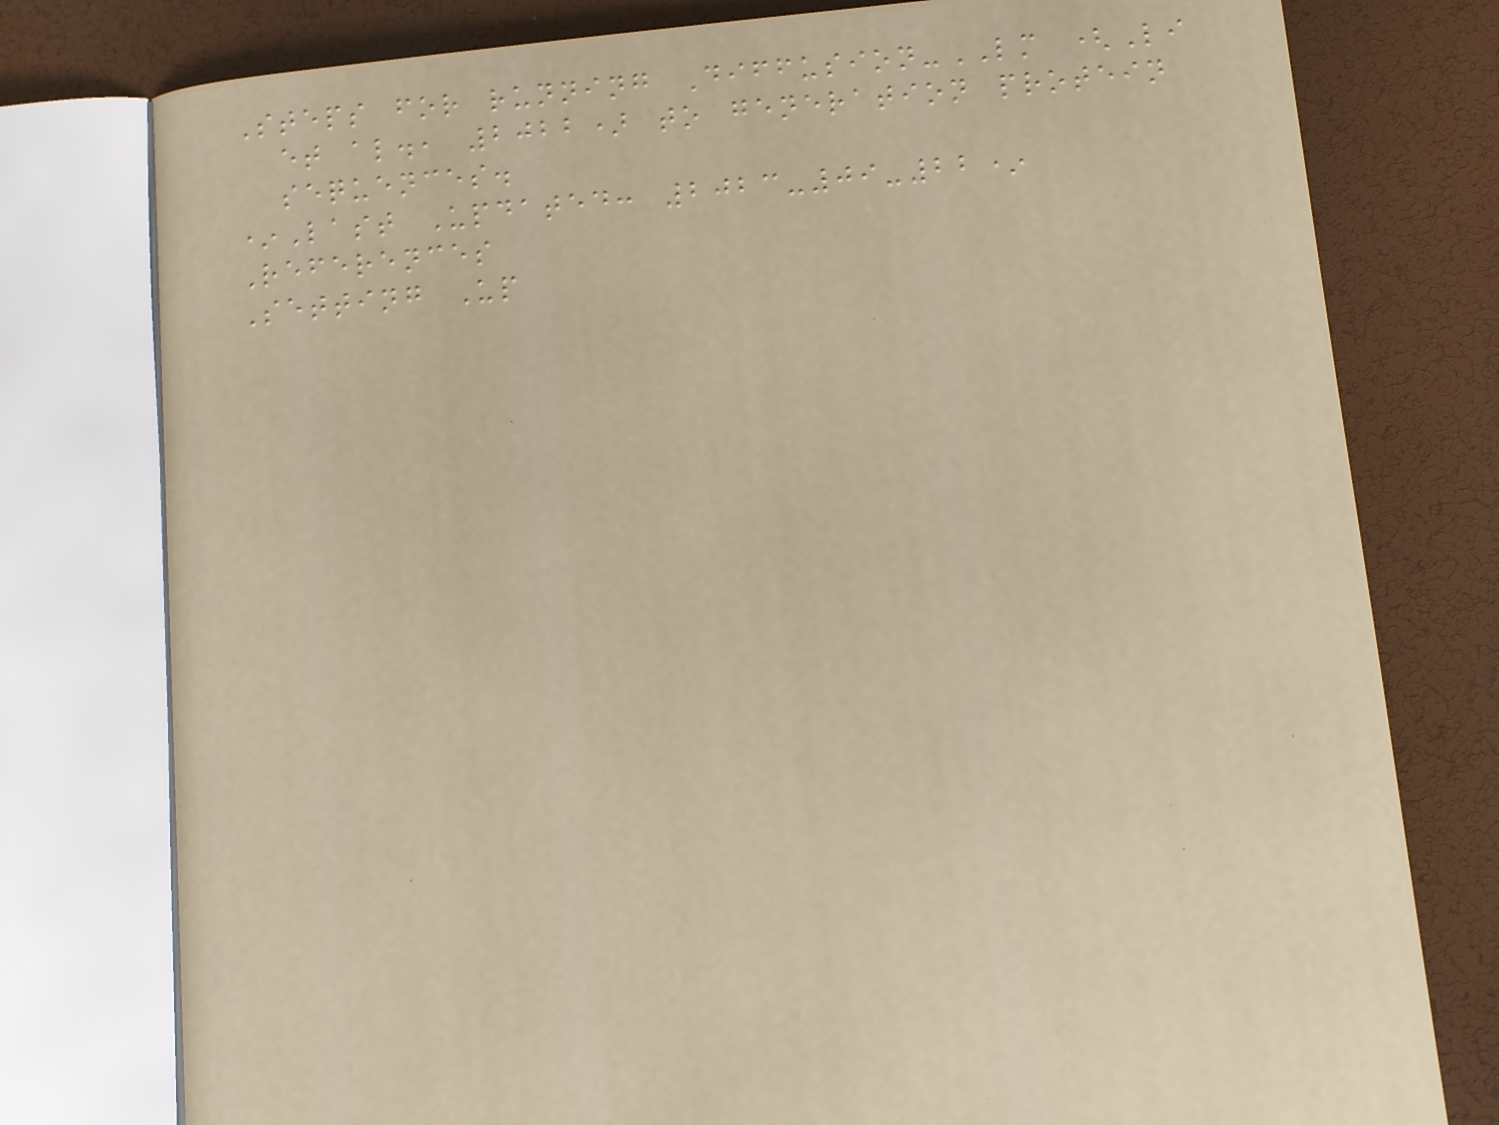Steps for running Diffusion-LM (Li
et al., 2022) to generation protein
sequences.
*Last Updated: 2023-09-22*
References
Setting Up
